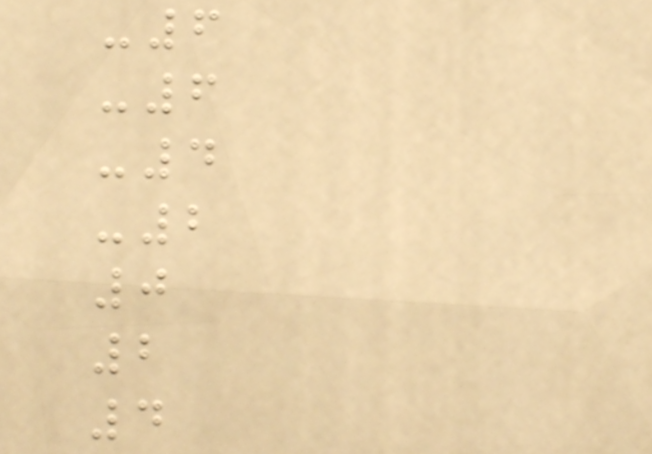-6
-6
-4
-2
0
2
4
